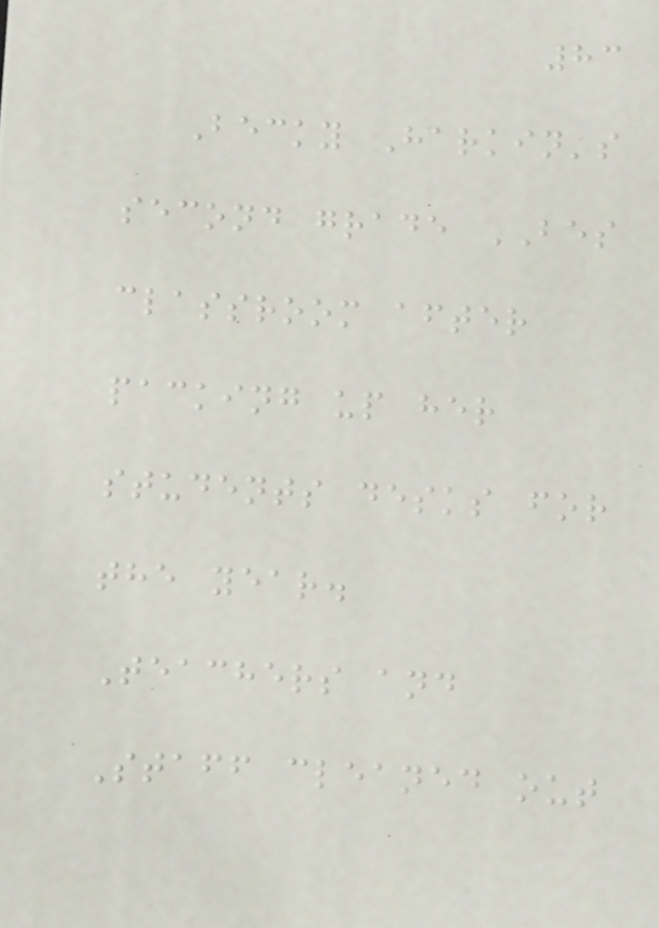83
Becky Harkin's
second grade BES
classroom after
packing up her
students desks for
the year.
Teachers and
Staff cleaned out
